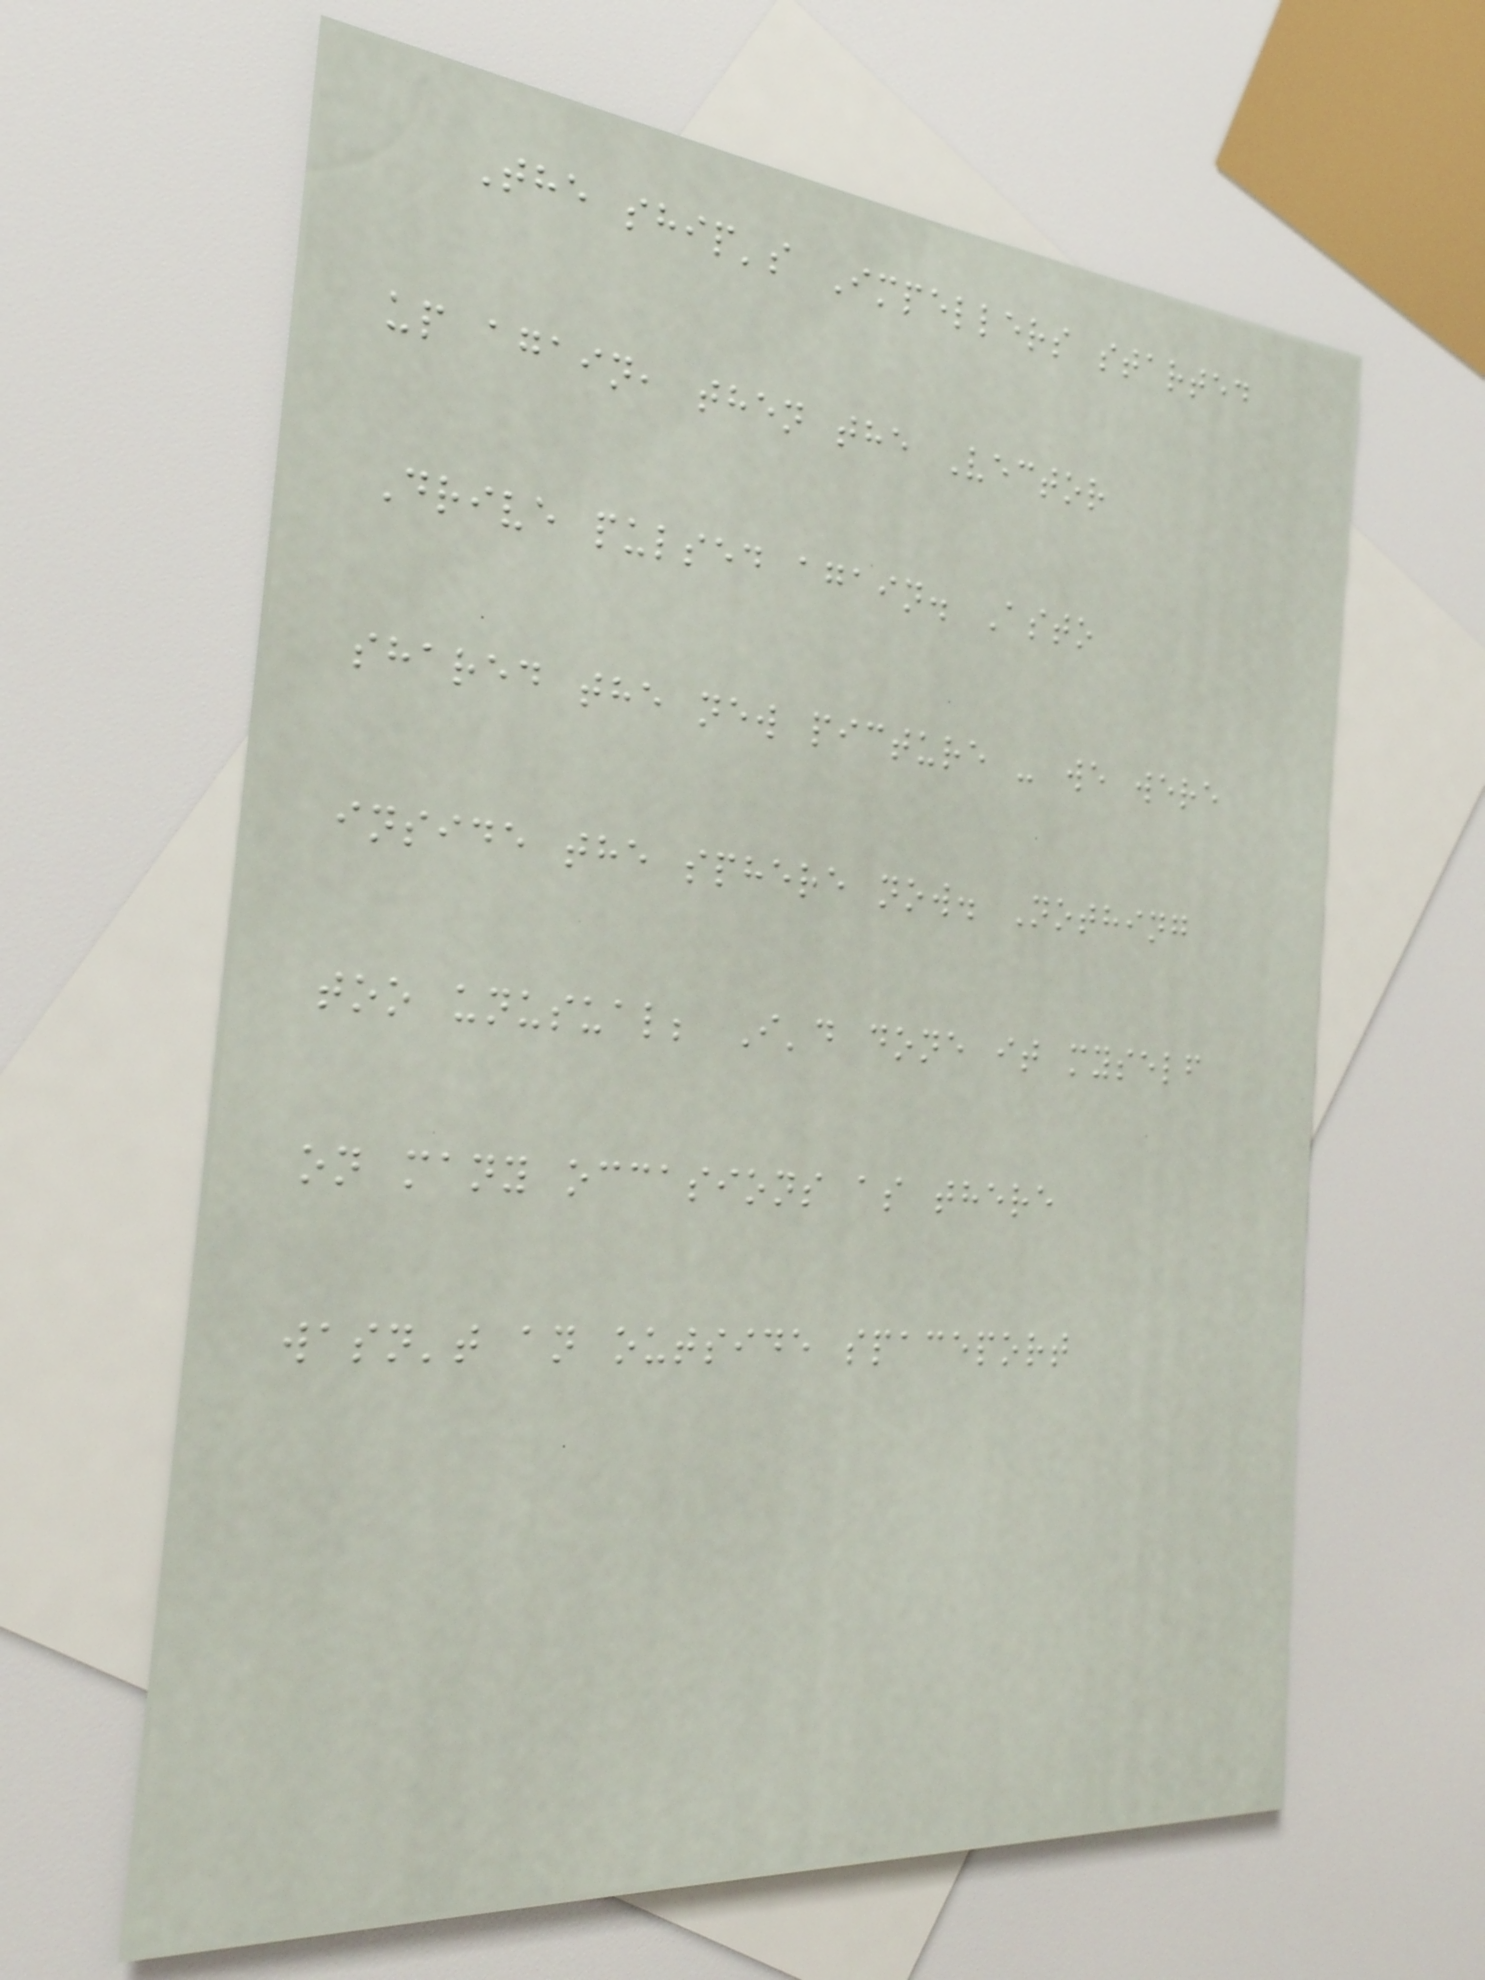The ship's Impellers started
up again, then the Vector
Drive pulsed again. Asto
shared the new picture - we were
inside the sphere now. Nothing
too unusual; I'd done it myself
on many occasions as there
wasn't an outside spaceport
